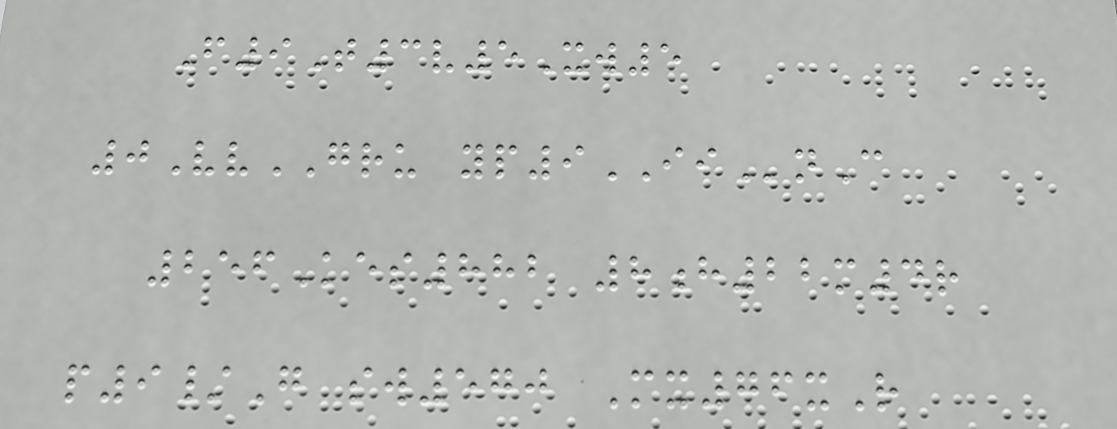F9T3v5Xw5
0VvGRU yp9IInC
256Kes882 8h22m4r
p9/G sw570 Mx76xR
